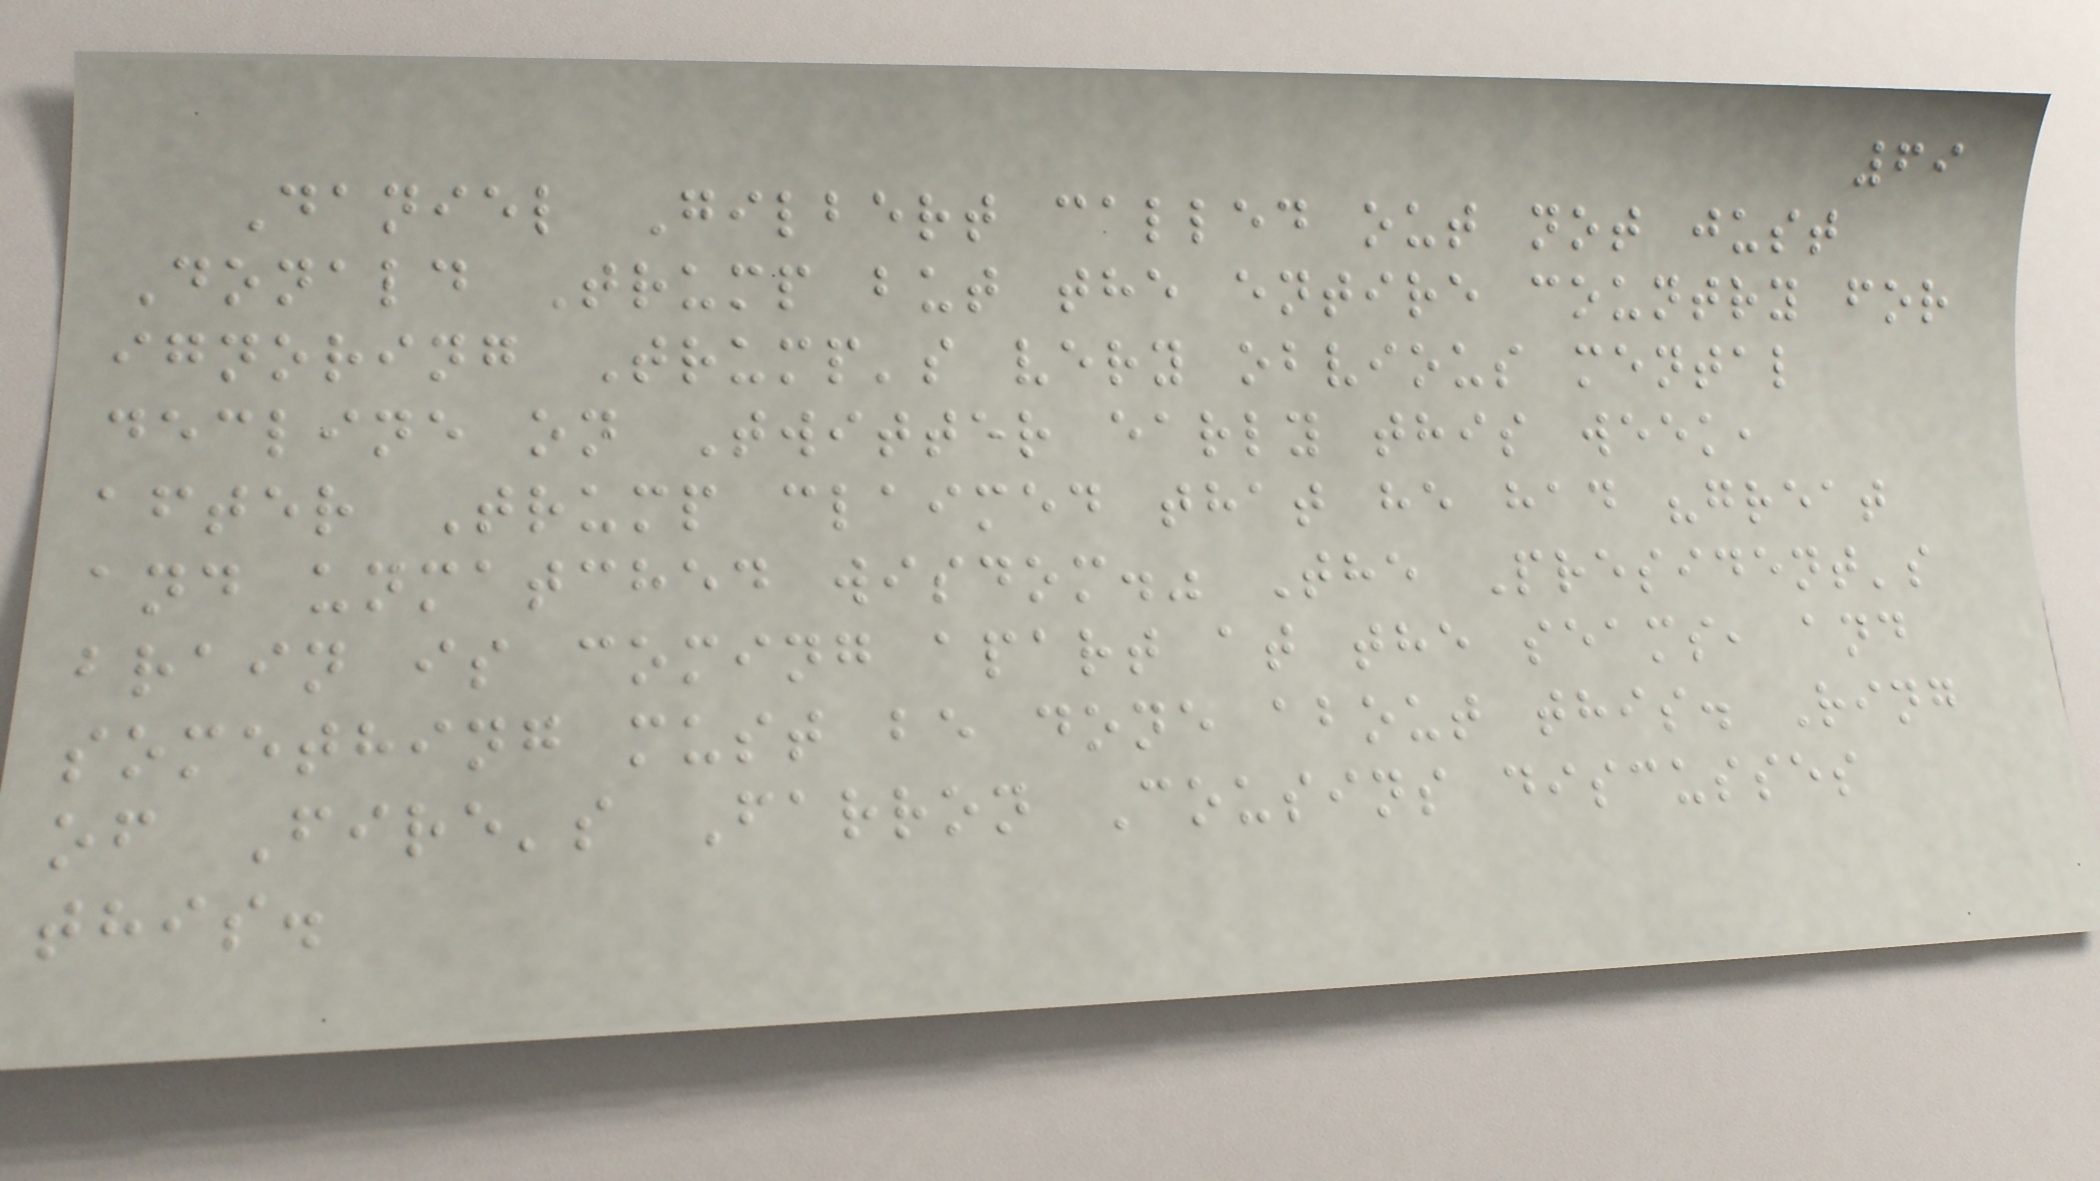69
Daniel Gilbert called out not just
Donald Trump but the entire country for
ignoring Trump's very obvious mental
decline on Twitter early this week,
after Trump claimed that he had "great
and unmatched wisdom." The President's
brain is coming apart at the seams, and
something must be done about this. Ring
of Fire's Farron Cousins discusses
this.
